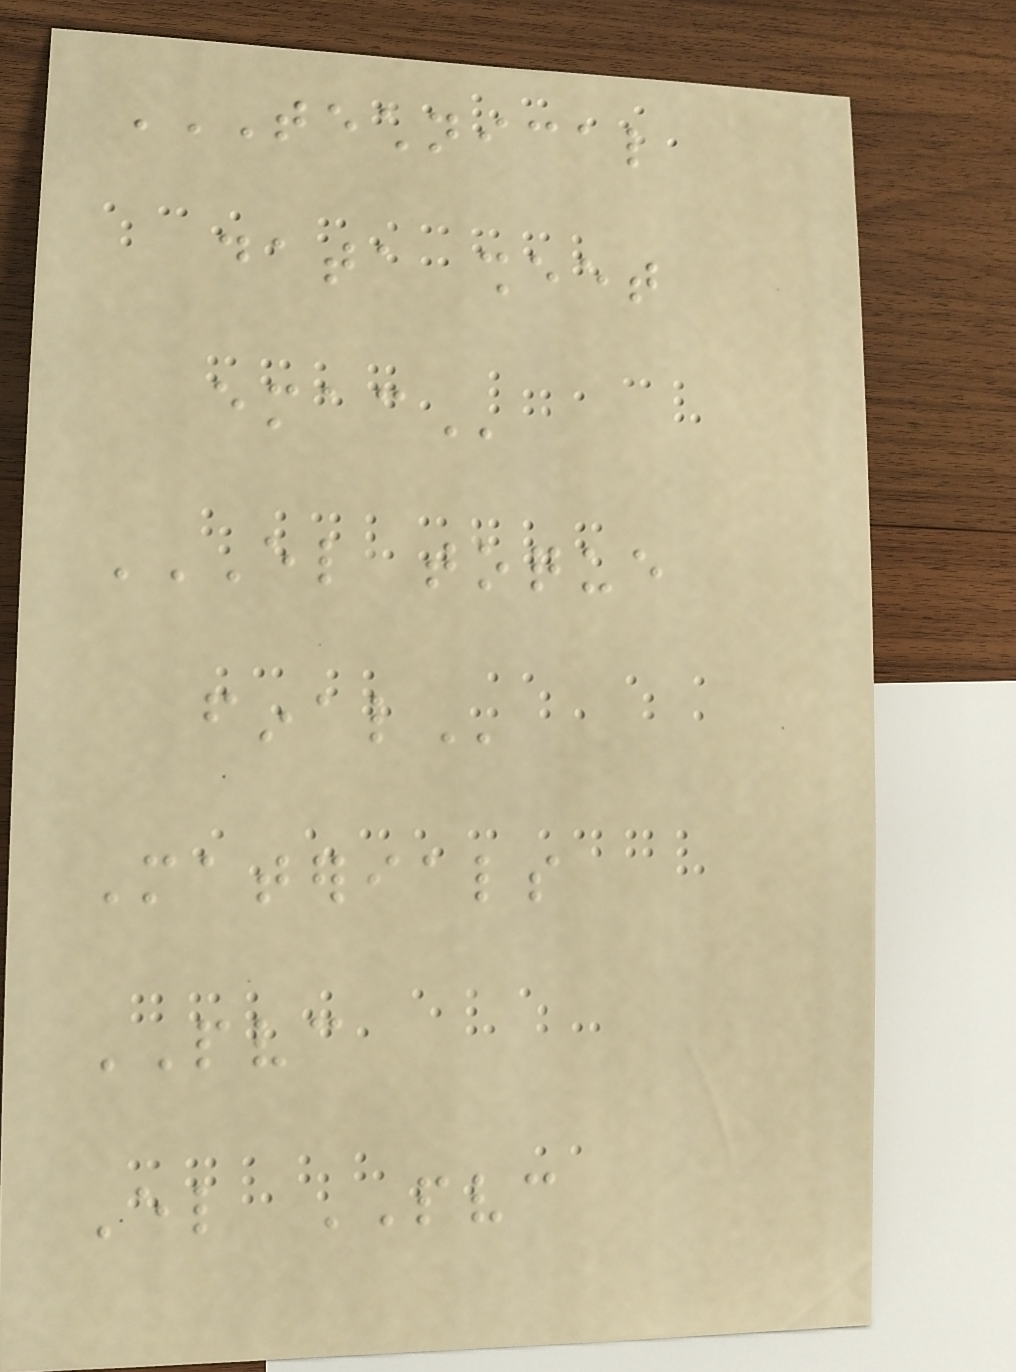TECHNICAL
DATA SHEET
EMAC
EL TOQUE
FINAL
Materials
PVC
El PVC
